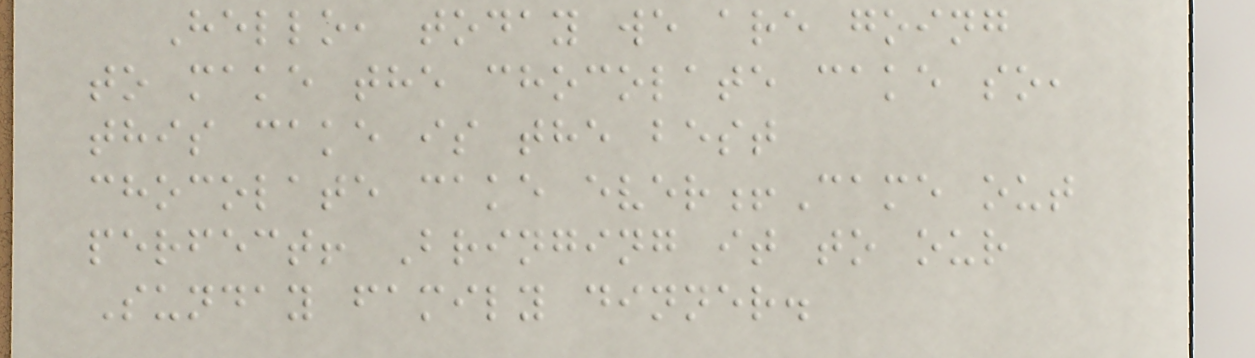Hello, today we are going
to make the chocolate cake so,
this cake is the best
chocolate cake ever!Came out
perfect! Bringing it to our
Sunday family dinner.
